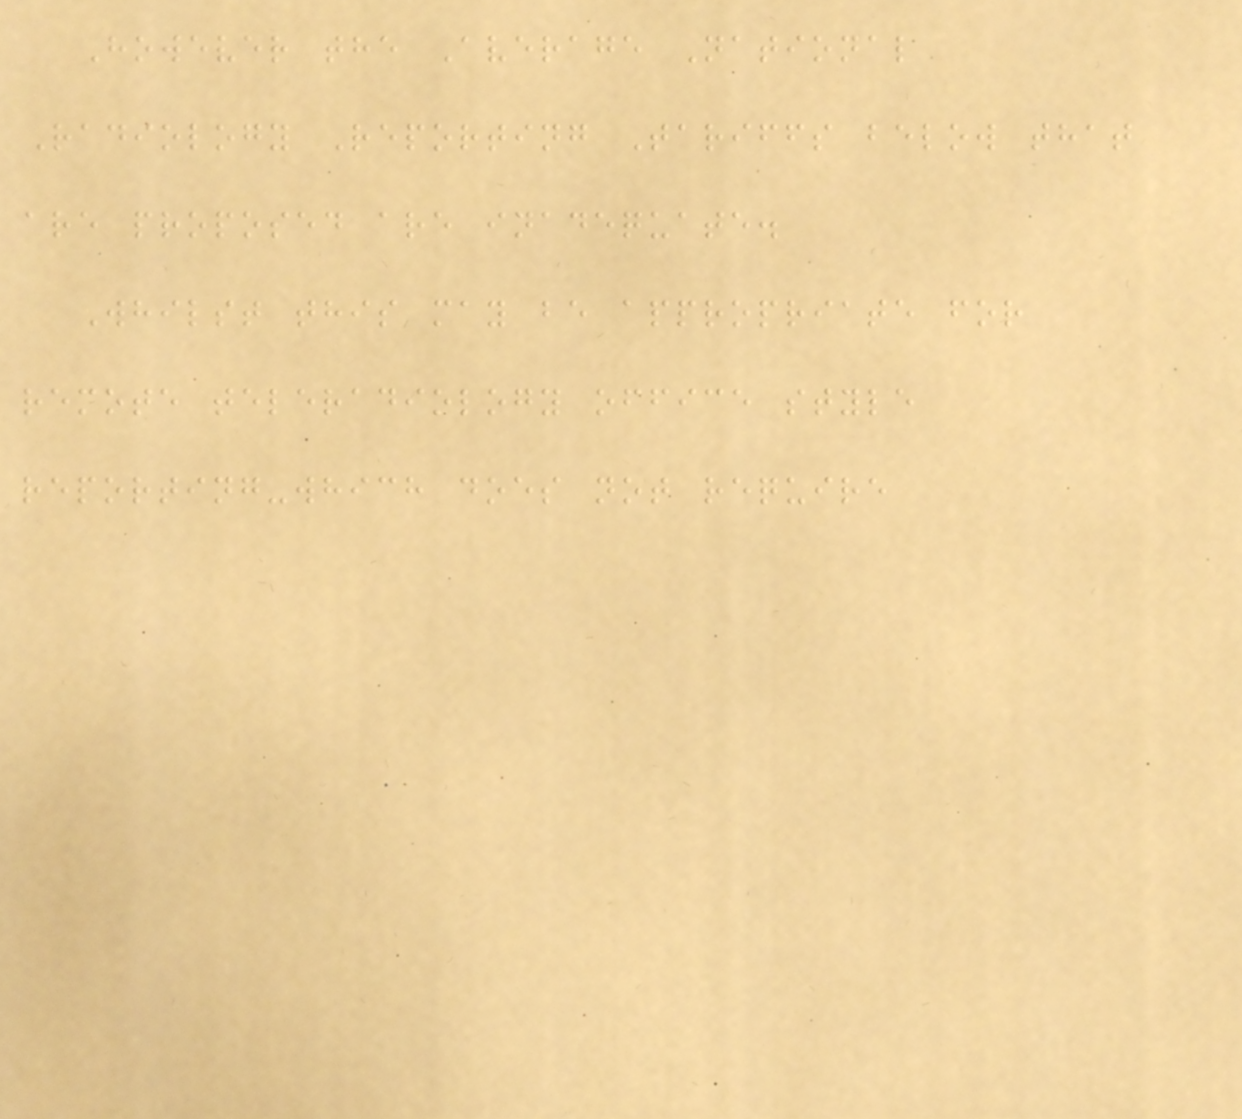However the Average National
Radiology Reporting Tariffs below that
are proposed are inadequate.
Whilst this may be appropriate for
remote teleradiology office style
reporting-which does not require
